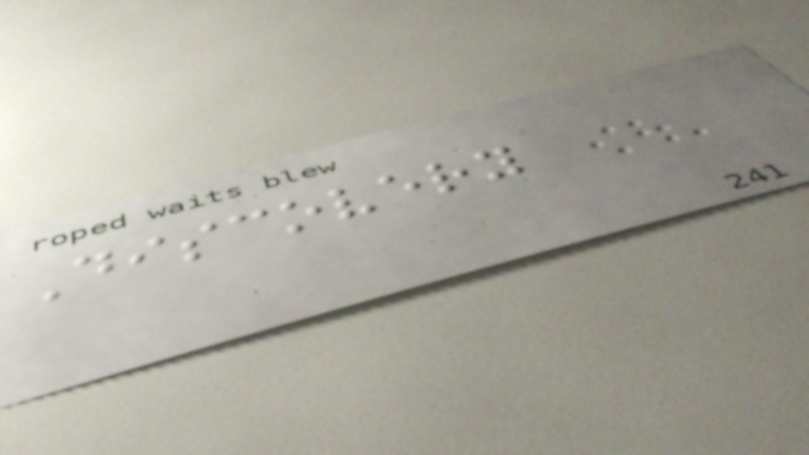Discovery
